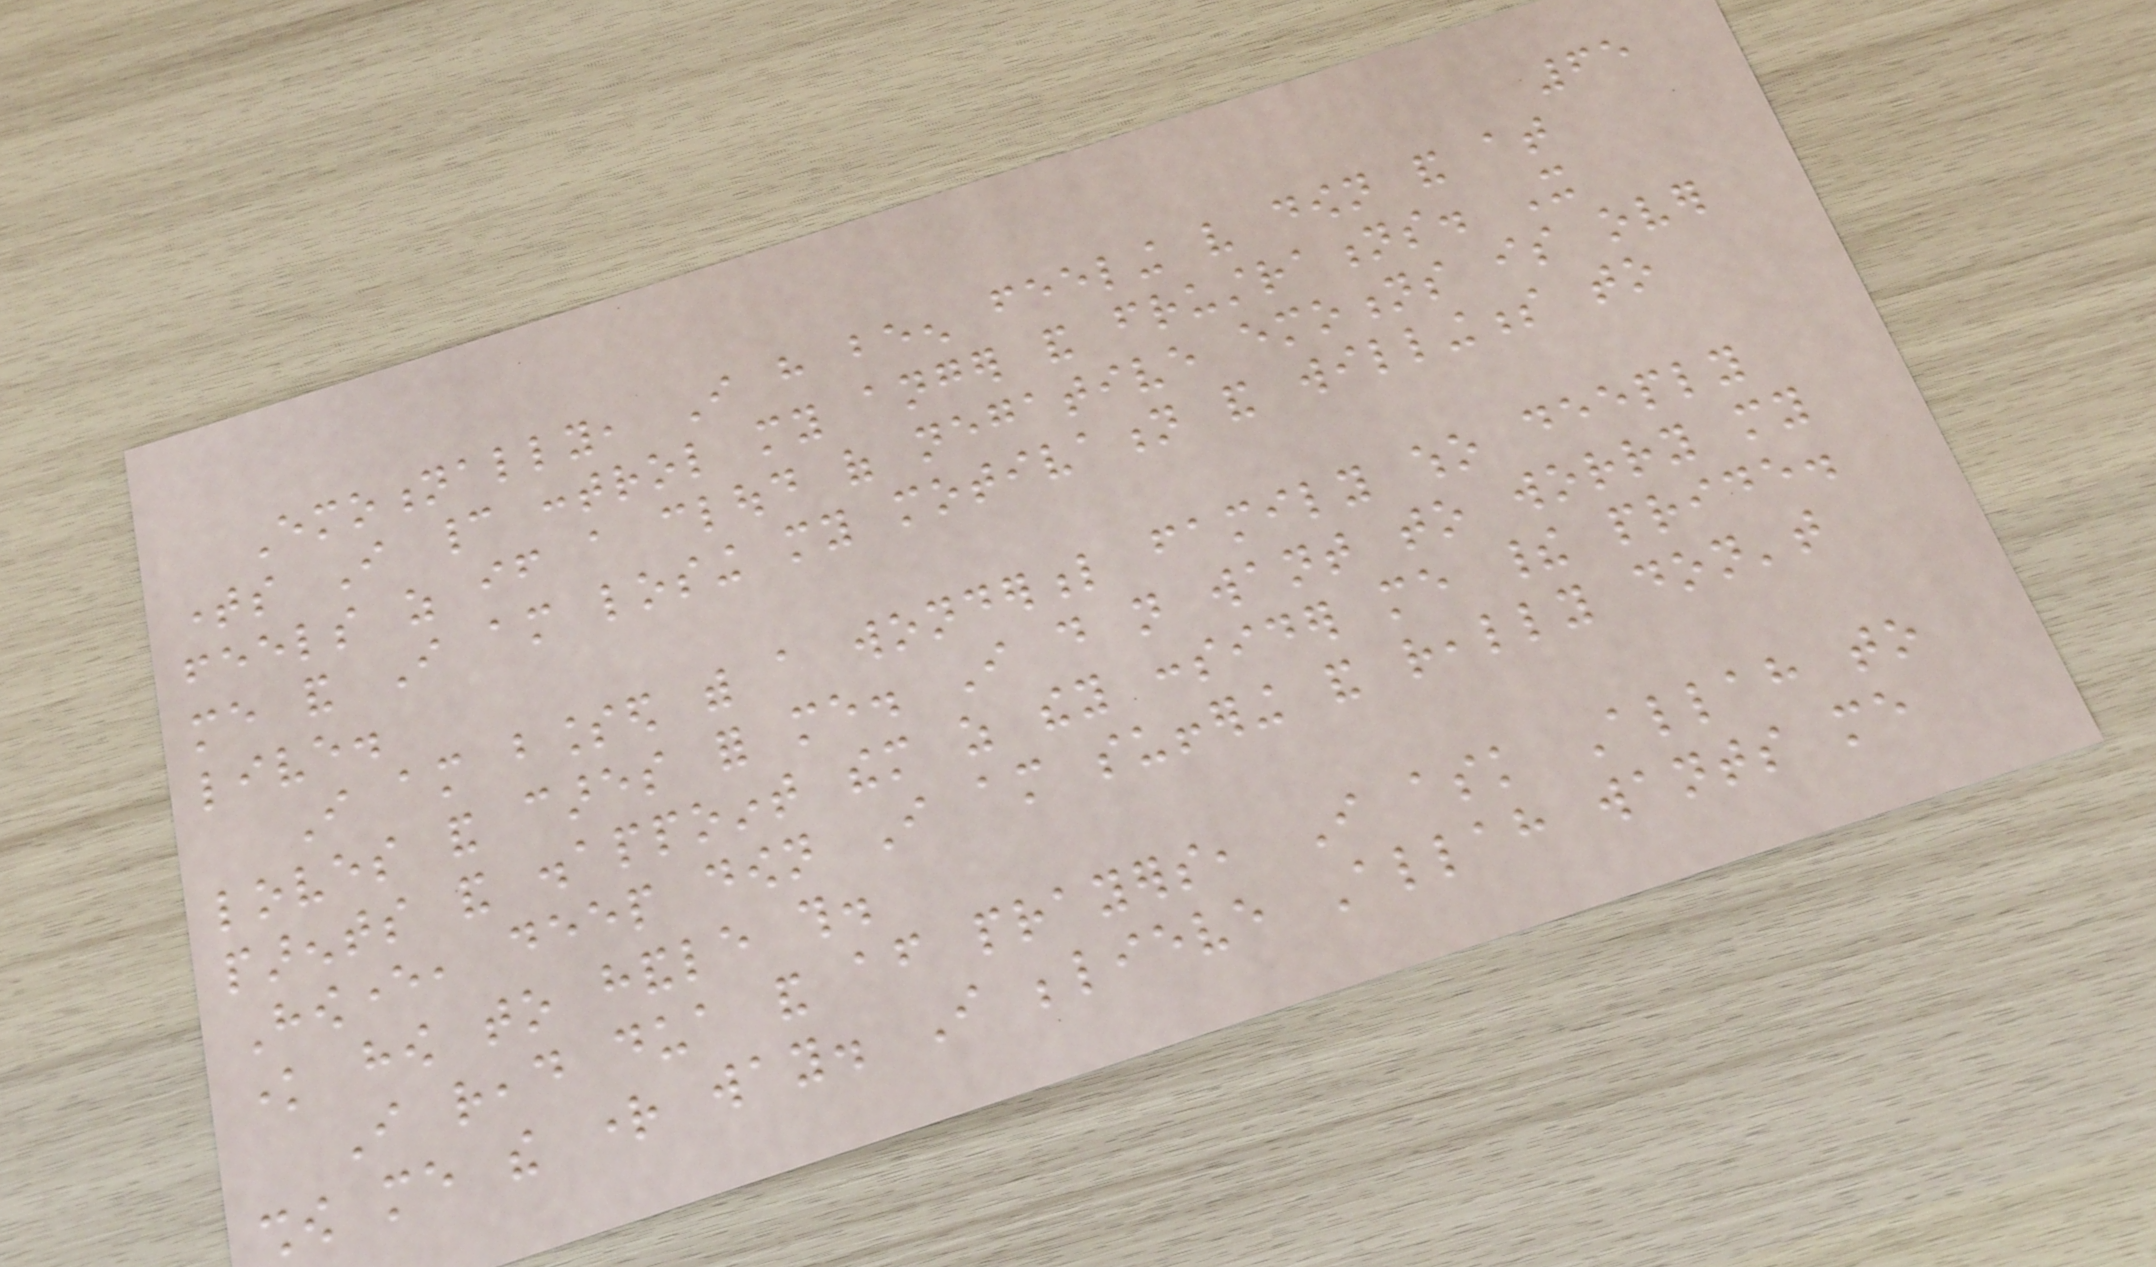65
Emotionally, I have been feeling very down and at
times I cannot control my anger and frustrations. It
feels as if a cloud of negative emotions is over
me and I am losing my motivation and willingness to
live.
I am blessed with a wonderful family who deeply
loves and cares for me. I do not want to worry my
parents and disappoint them as they consider me their pride.
However, deep down I am suffering and really don't
know how to handle this.
I read dua and after prayers, I ask Allah to
show me the right way. I believe Allah wants me
